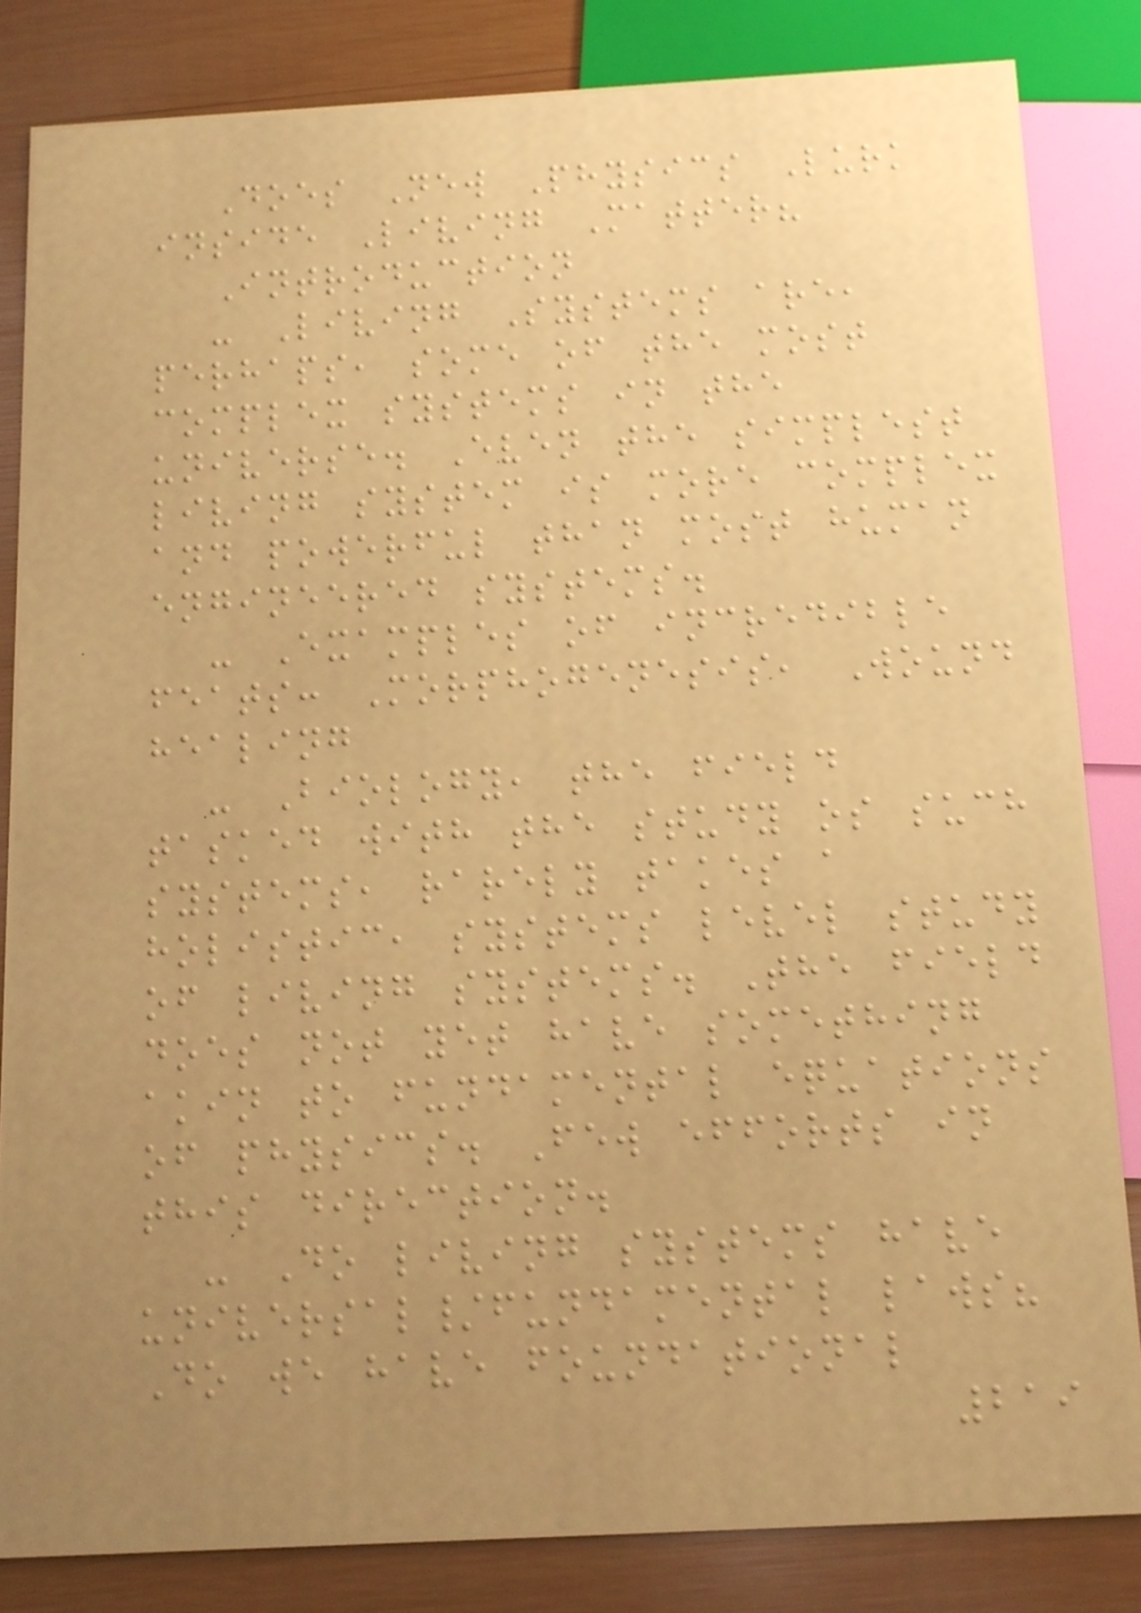Does New Physics Lurk
inside Living Matter?
Introduction
- Living Systems are,
perhaps, some of the most
complex systems in the
universe. Even the simplest
living system is more complex
and powerful than most human
engineered systems.
- Examples of incredible
feats: Morphogenesis, Wound
healing
- Biology, the field
tasked with the study os such
systems, rarely takes a
holistic, systems level study
of living systems. The field
does not yet have something
akin to fundamental equations
of physics. Few efforts in
this direction.
- Do living systems have
universal/fundamental laws?
Do we have foundational
219
